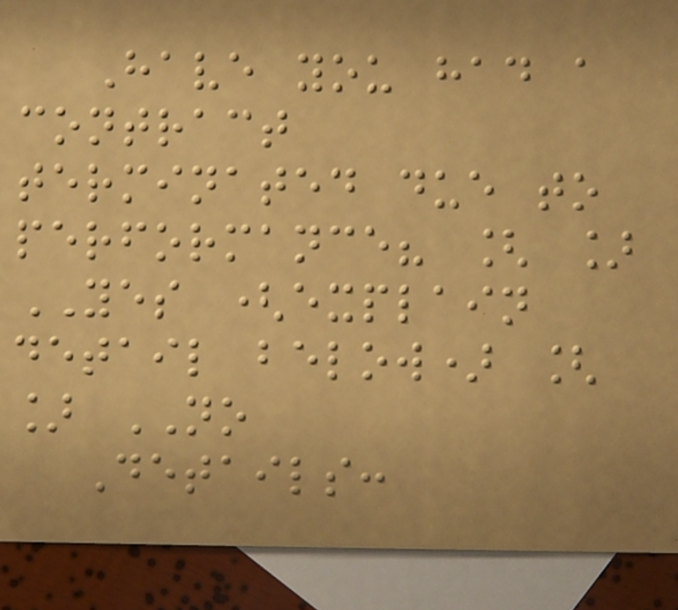Have you had a
contract
terminated due to
performance? [ ]
YES (explain
detail below) [
] NO
Details:
